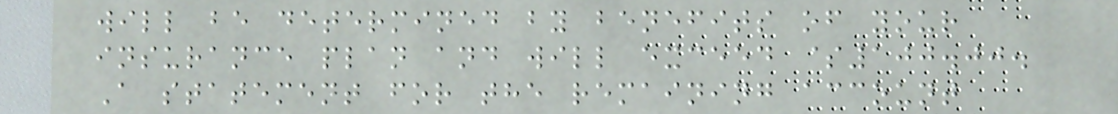will be determined by benefits of your
insurance plan and will exceed $100.00.
A statement for the remaining account
